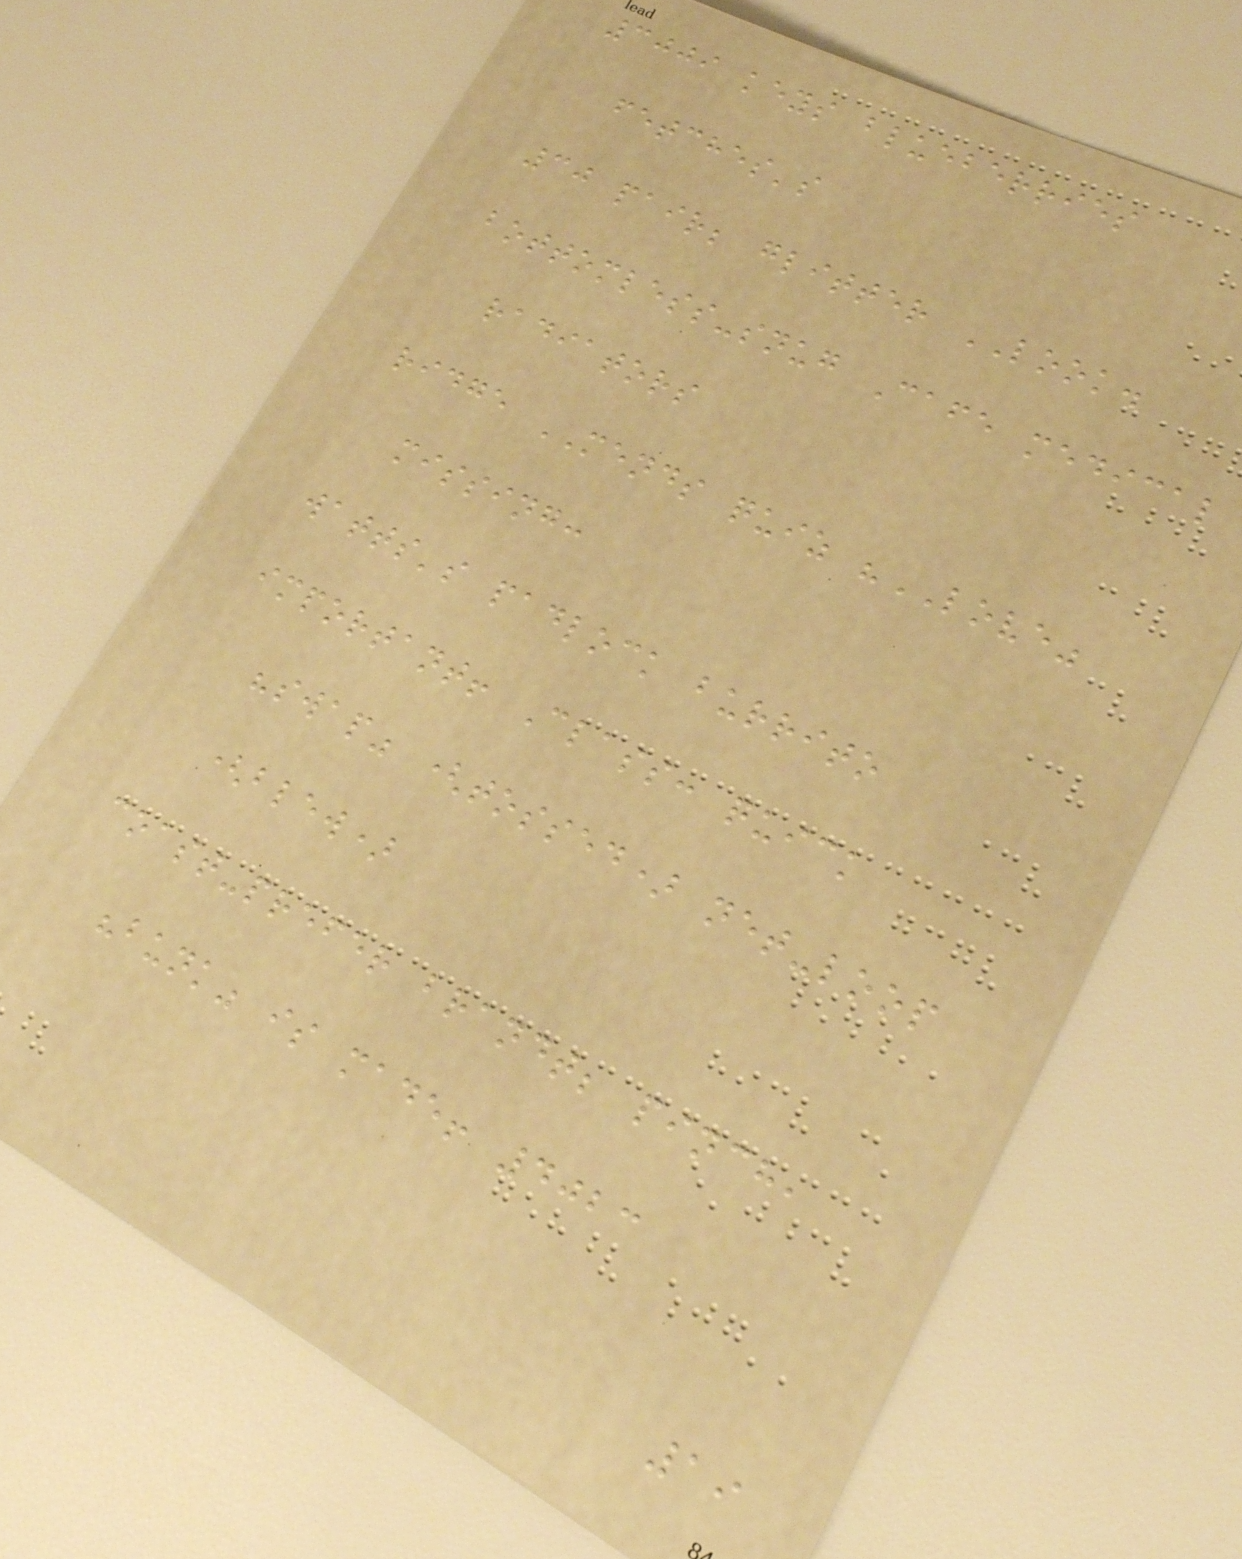3009 keys blueberries
fetches's
30 pair; glitter LOOK.
bottomless-snug Cafe medical
radiators
ridge MENDS quiz "LOVE"
missing:
watts's padlock burrito
important! Class: quick
"swap" (tossed) net-loop
(blew)
coast-prefer brandt; pinch,
"bunk" is made! 4023
19
